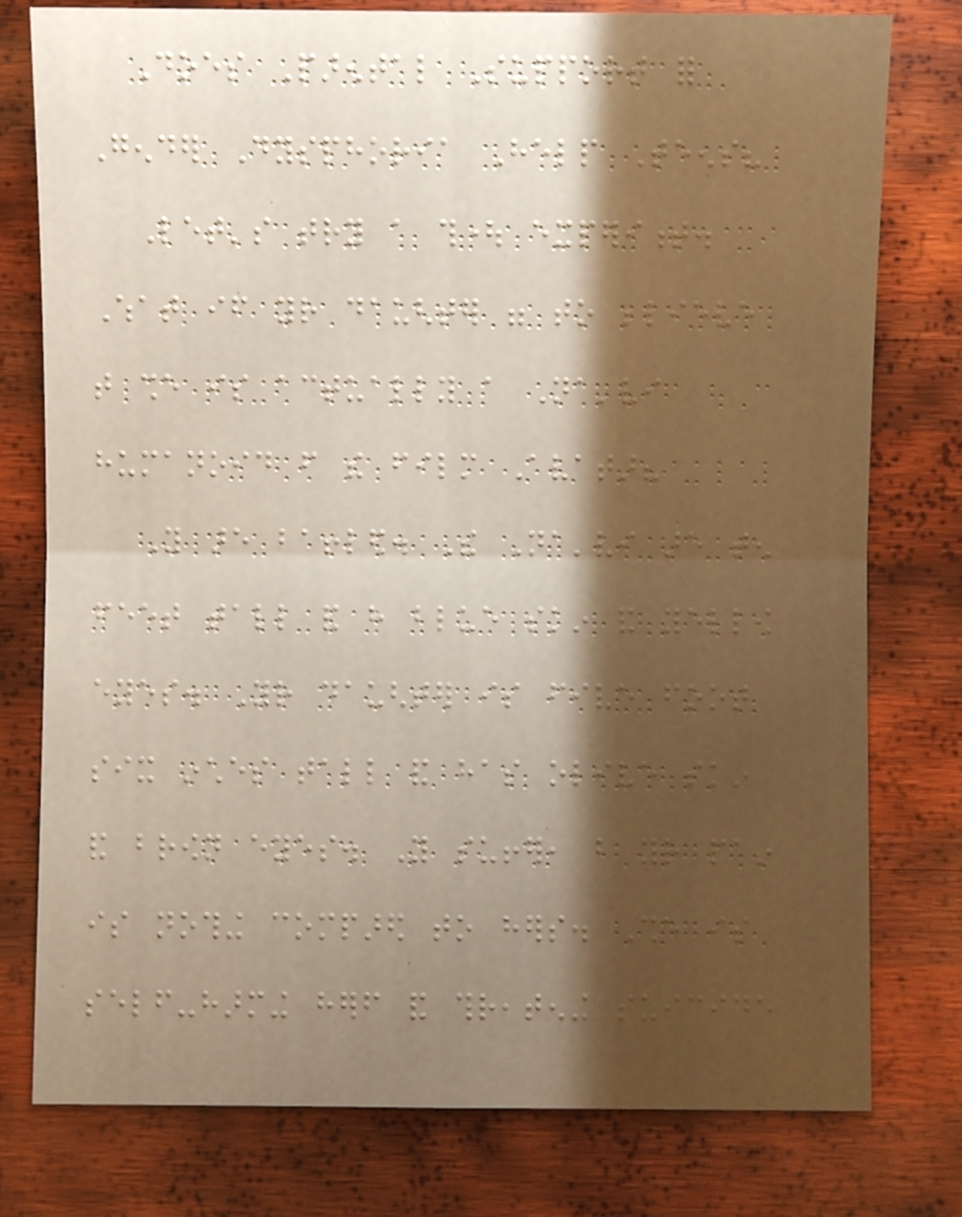Does Parental Support for
Gender Dysphoria Help Teens?
Let's try a thought experiment.
What if your daughter were to believe
that she is actually a Na'vi
humanoid from the film Avatar?
You are baffled. The Na'vi are ten
feet tall and have blue skin and yellow
eyes. Your daughter is five foot
six inches tall and has olive skin
and brown eyes. You suffer, but your pain
is nothing compared to hers. She is
self-harming herself and threatening suicide
